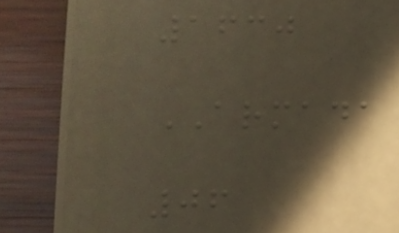1630
ARMADA
06
